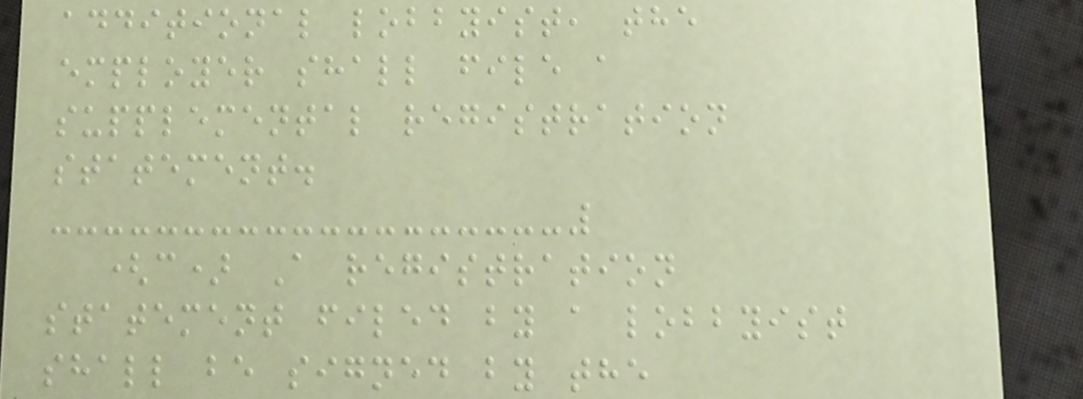additional lobbyist, the
employer shall file a
supplemental registration
statement.
(c) A registration
statement filed by a lobbyist
shall be signed by the
